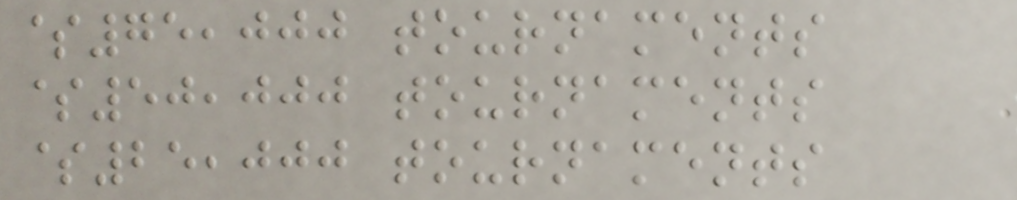$75,000 tournaments
$50,000 tournaments
$25,000 tournaments
